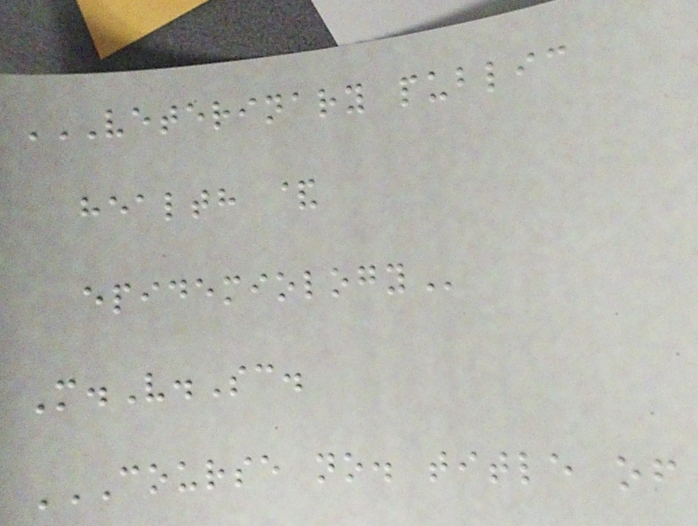VETERINARY PUBLIC
HEALTH &
EPIDEMIOLOGY
M.V.Sc.
COURSE NO. TITLE OF
